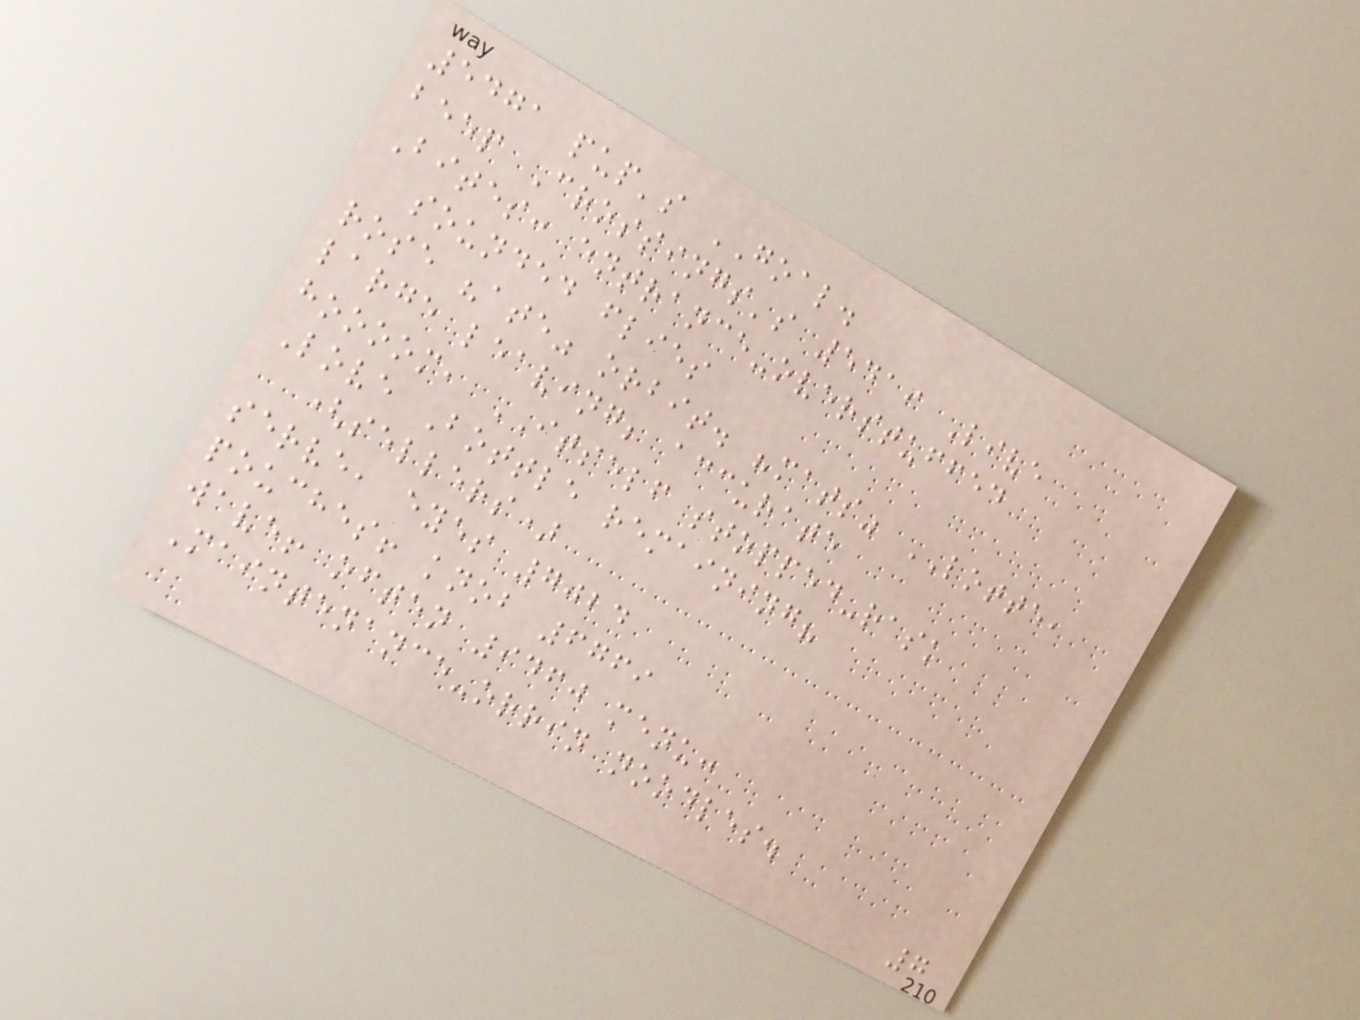5471 pup's GOAL.
beep Crossings's 5419 Live
Bites: entrance-overstuffed
sounded flies
rose "ate" orbit. "mats" LOTTE,
large leaving; accurate
hoooom, ITSELF stopped-rask
Love Bottle remaining?
(sellers)
serve, eyes 7024
pouches! knob 6769
wave! often 9460 menu:
Maintenance-orrin noodles.
7
